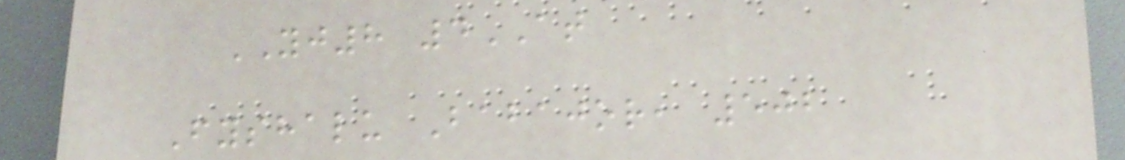YJ8 4AT
Fyshalu Babajor, 502
